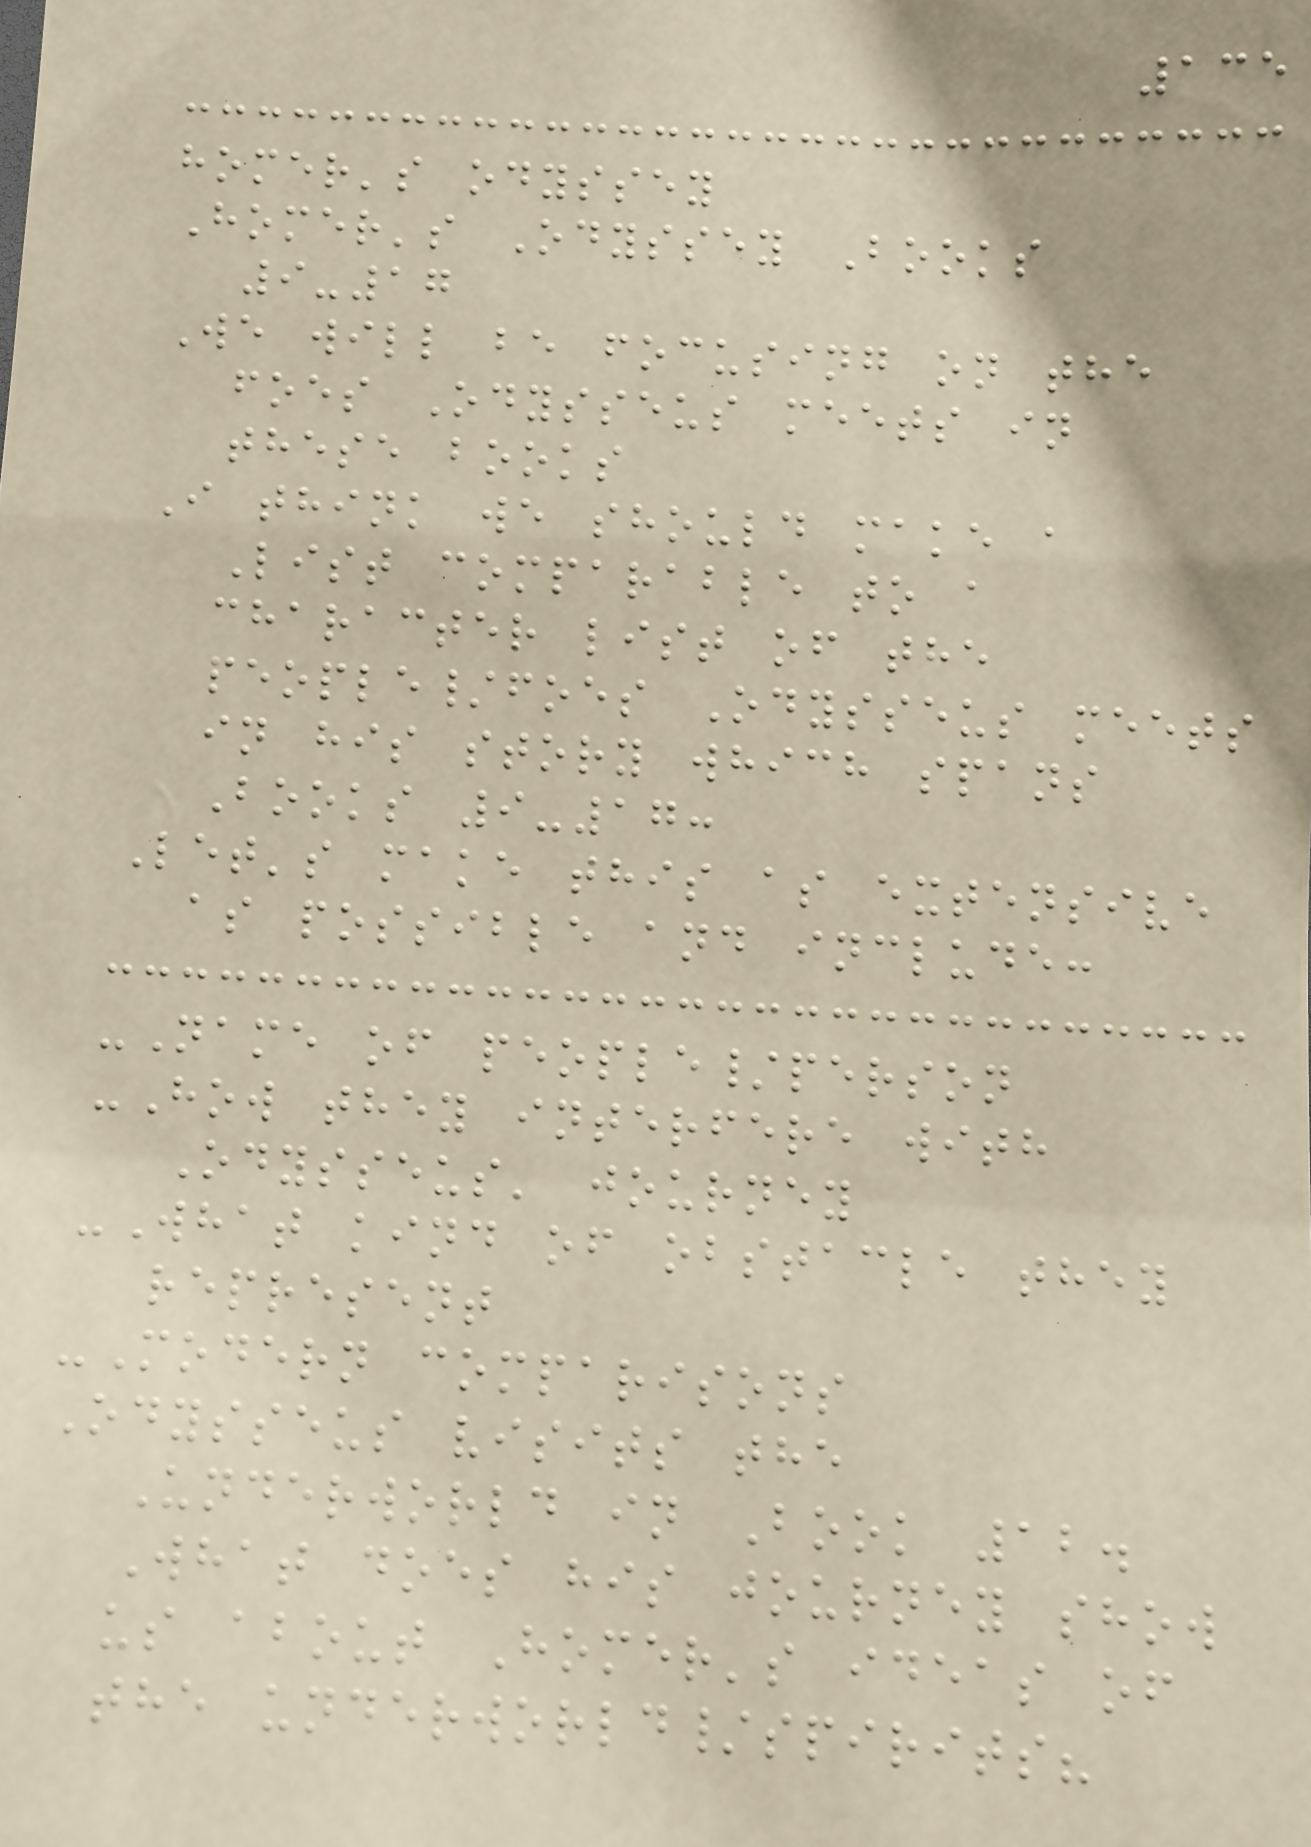135
homer's odyssey
Homer's Odyssey Books
9-17
We will be focusing on the
foes Odysseus meets in
these books
I think we should make a
List comparable to a
character list of the
people/foes Odysseus meets
in his story which spans
Books 9-17:
Let's make this as extensive
as possible and include:
-Name of people/person
-How they interfere with
Odysseus' journey
-What kind of obstacle they
represent
-Modern comparisons
Odysseus visits the
Underworld in Book 12.
What does his journey show
us about Homer's ideas of
the underworld/spirits?
